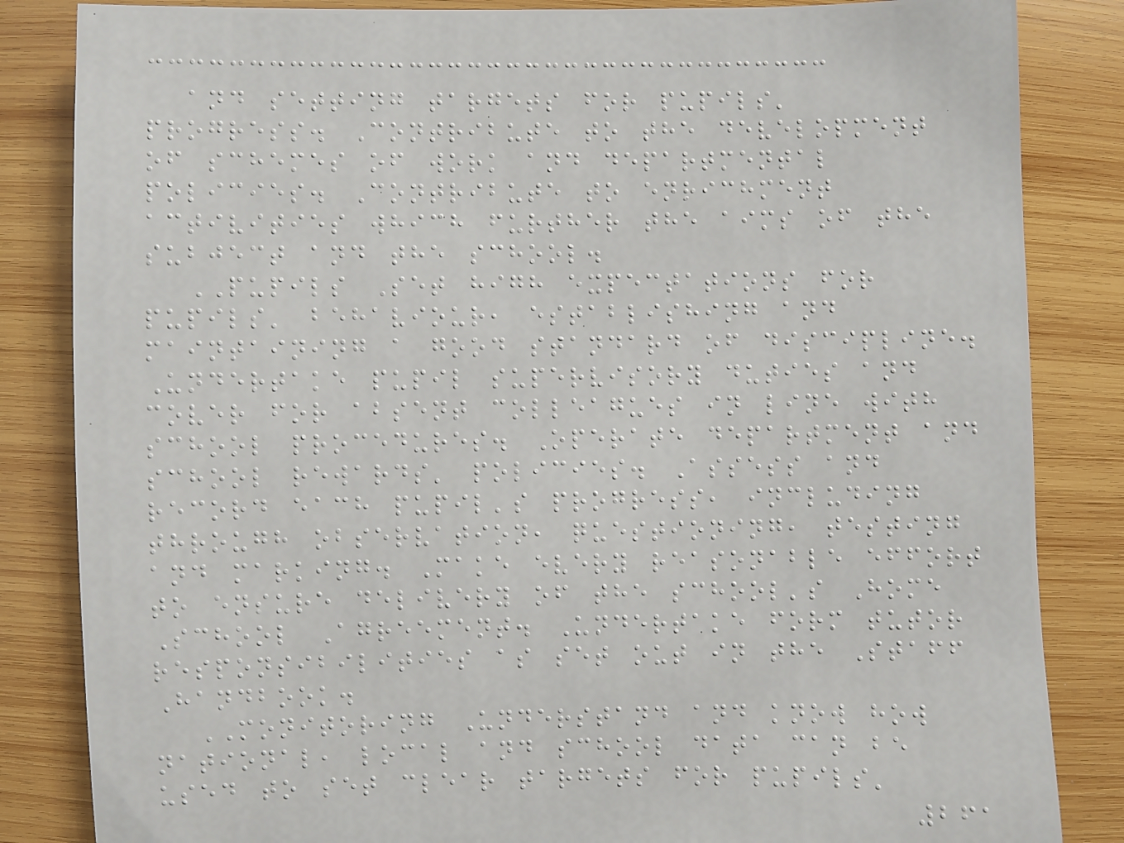and setting targets for pupils'
progress. Contribute to the development
of schemes of work and departmental
policies. Contribute to enrichment
activities which further the aims of the
subject and the school.
PUPILS Set high expectations for
pupils' behaviour, establishing and
maintaining a good standard of discipline.
Undertake pupil supervisory duties and
cover for absent colleagues in line with
school procedures. Operate department and
school rewards' policies. Assess and
record each pupil's progress, including
through observation, questioning, testing
and marking. Make every reasonable effort
to ensure delivery of the school's Home
School Agreement. Undertake form tutor
responsibilities as set out in the Staff
Handbook.
MONITORING Understand and know how
national, local and school data can be
used to set clear targets for pupils'
261
